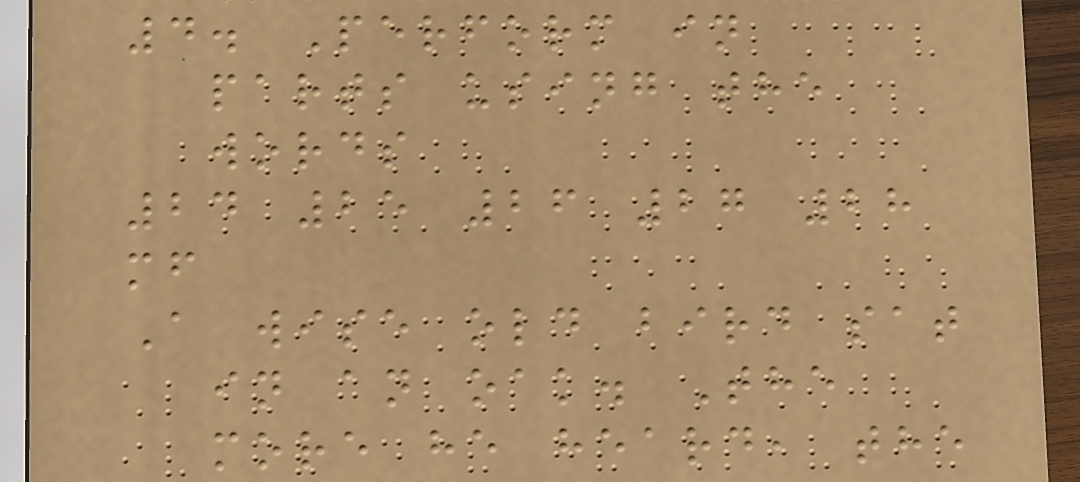4. Perform in
parts using the
words
24 25 26 27 28
mf
A wise old bird sat
in an oak. The
more he heard, the
